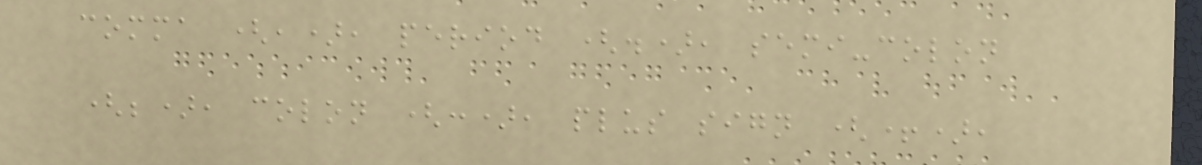comma (,), period (.), semi-colon
(;), colon (:), plus sign (+),
